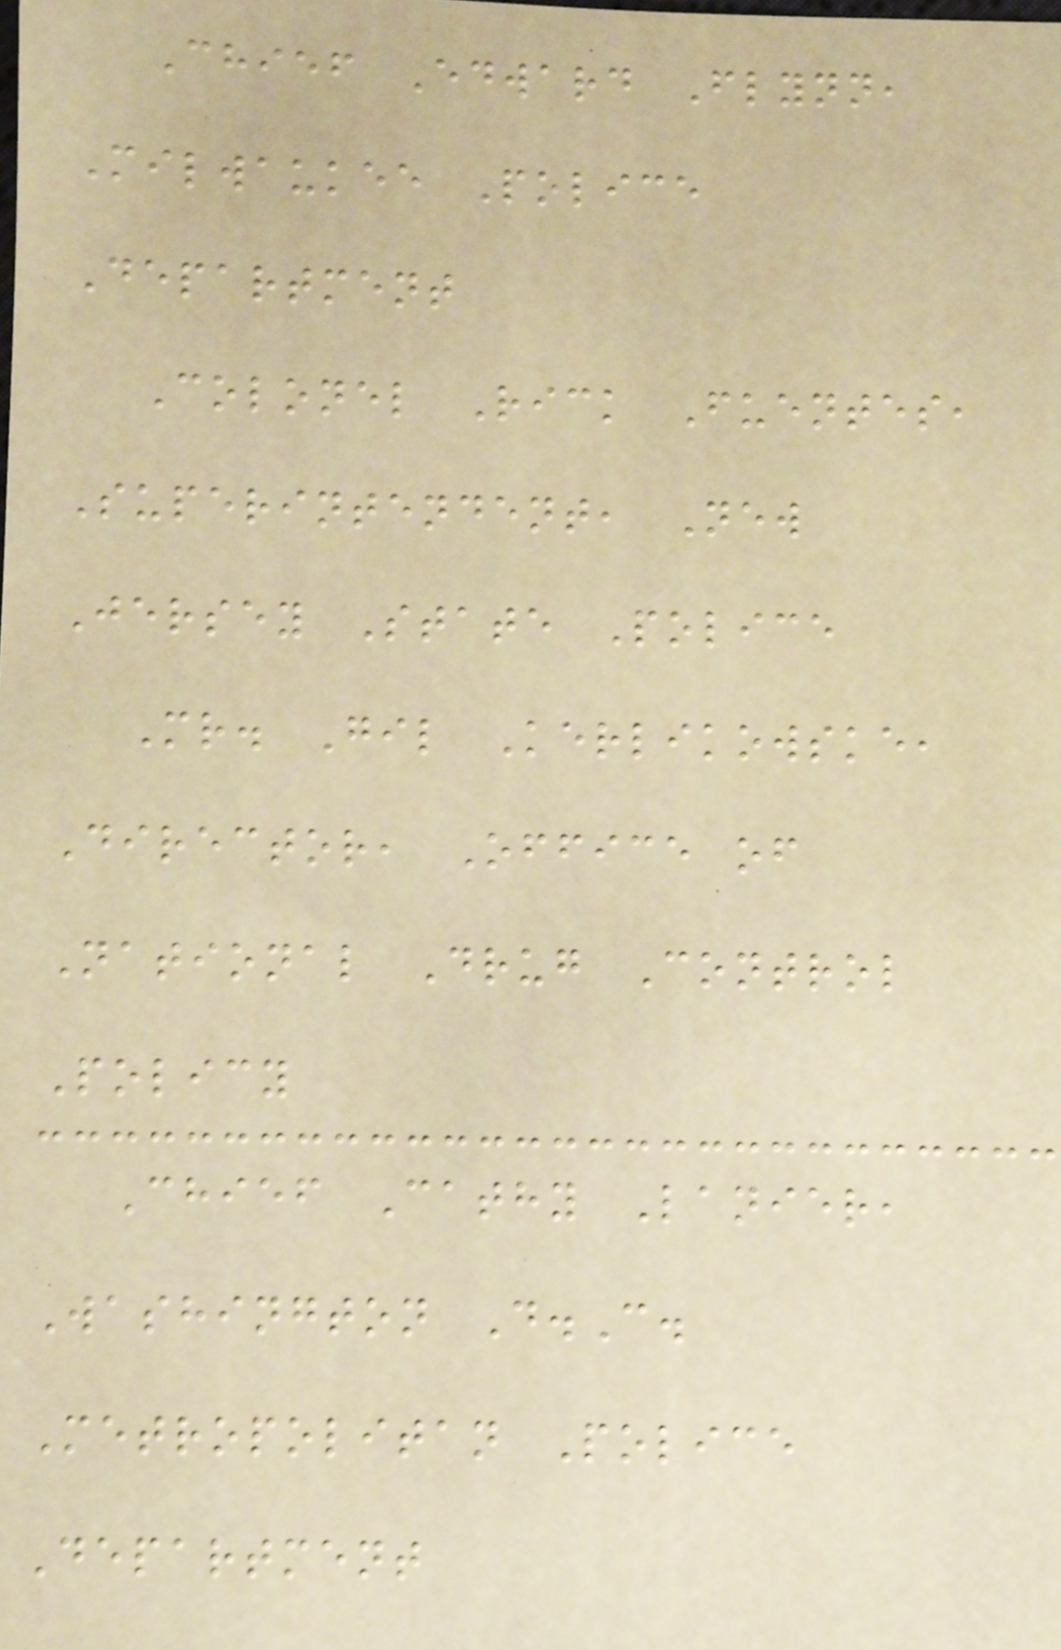Chief Edward Flynn,
Milwaukee Police
Department
Colonel Rick Fuentes,
Superintendent, New
Jersey State Police
Mr. Gil Kerlikowske,
Director, Office of
National Drug Control
Policy
Chief Cathy Lanier,
Washington D.C.
Metropolitan Police
Department
